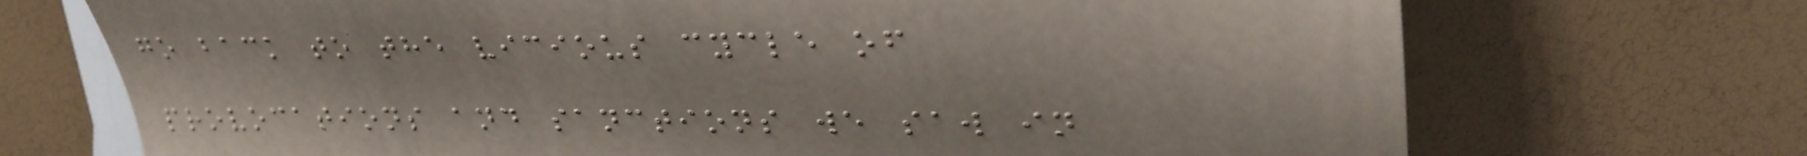go back to the vicious cycle of
provocations and sanctions we saw in
